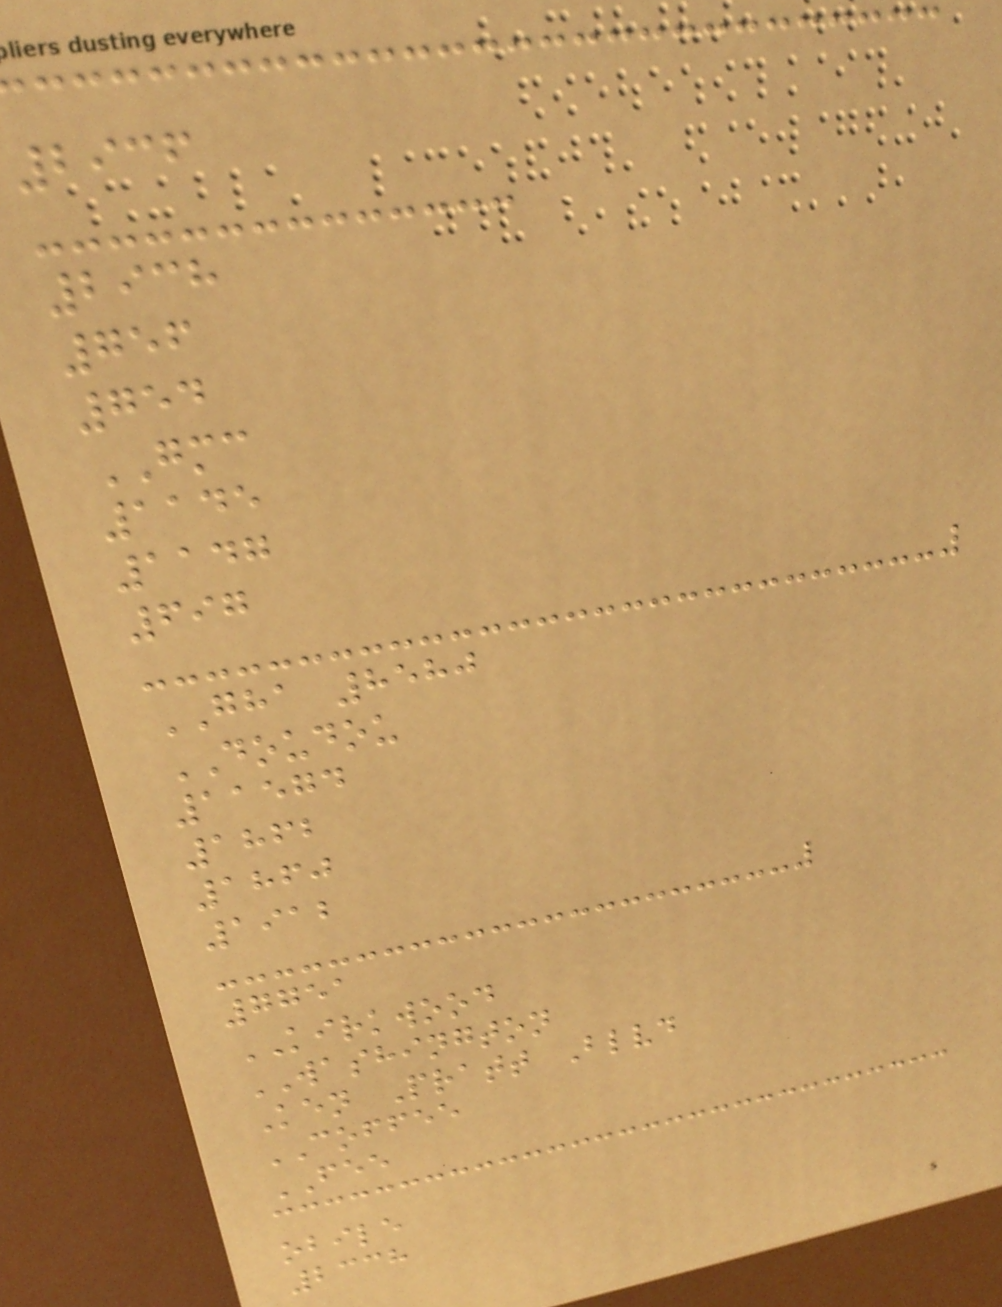2936
2938
756
754
GMC
1145
1147
697
GHA 8580
DOUDOU
11574
1862
1860
1912
7751
KIRKWOOD
WASHINGTON
Ken Pratt Blvd
COFFEE
FEE
obile
2338
